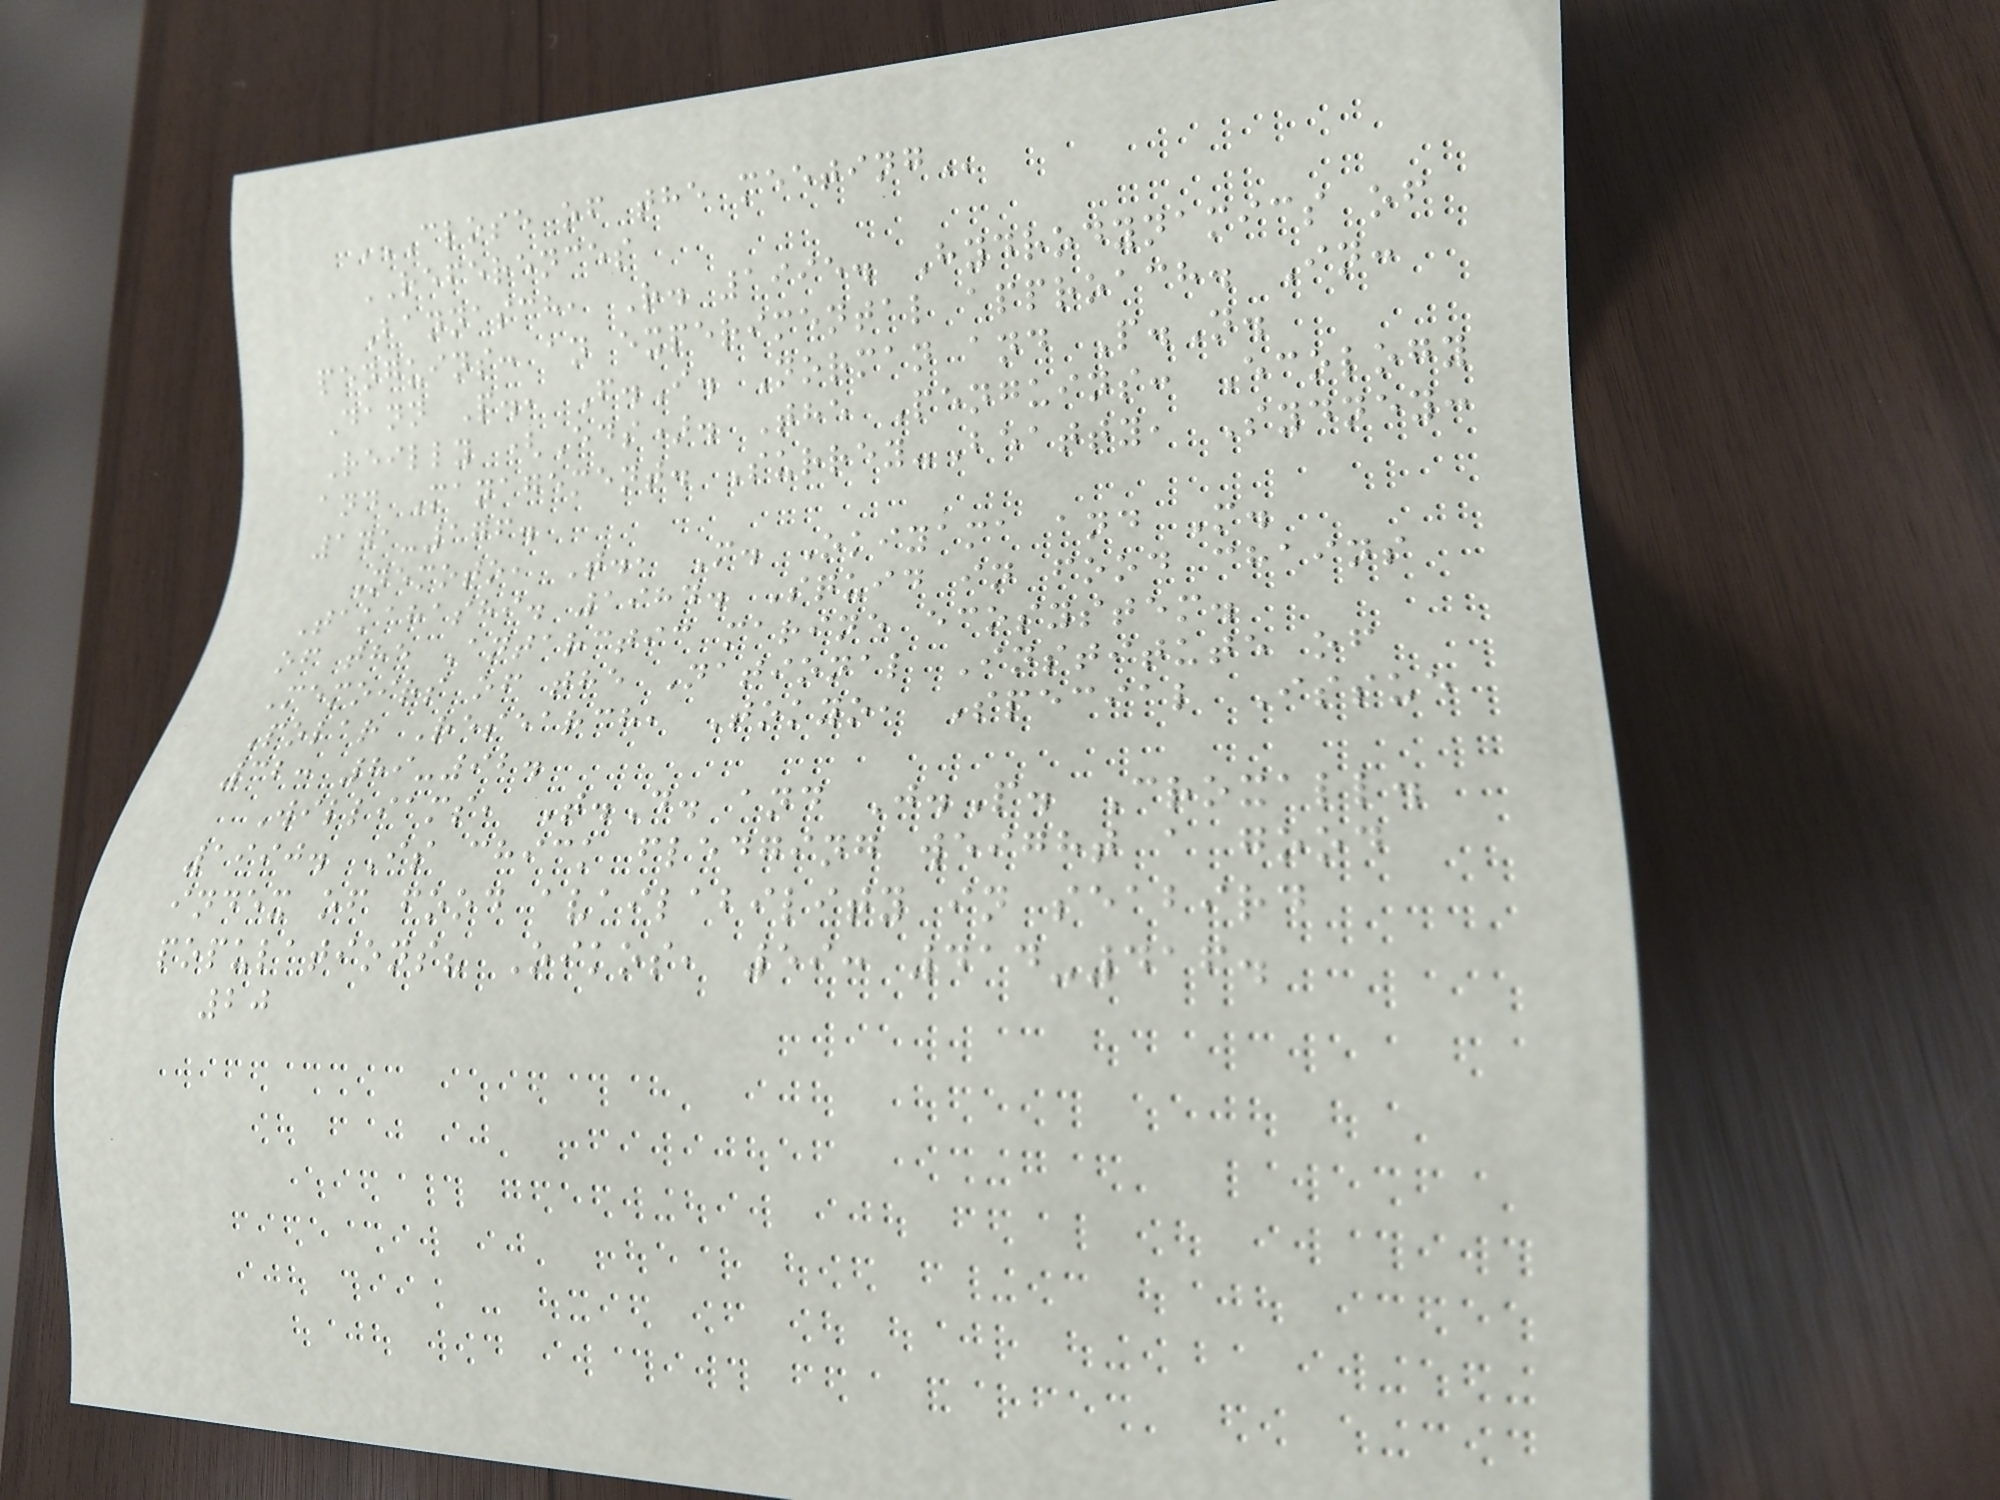CLOSE OF THE MEETING
REFERENCES
Bannasch, R. 1995. Hydrodynamics of
penguins: an experimental approach. In:
Dann P., F.I. Norman and P.N.
Reilly (Eds). The Penguins: Ecology
and Management. Surrey-Beatty, Sydney:
141-176.
Nemoto, T., M. Okiyama and M.
Takahashi. 1984. Squid in food chains
of the Antarctic marine ecosystem.
Memoirs of the National Institute of
Polar Research, Tokyo, Special Issue
32: 89-92.
Williams, T.D. and J.P. Croxall.
1990. Is chick fledging weight a good
index of food availability in seabird
populations? Oikos, 59: 414-416.
20
